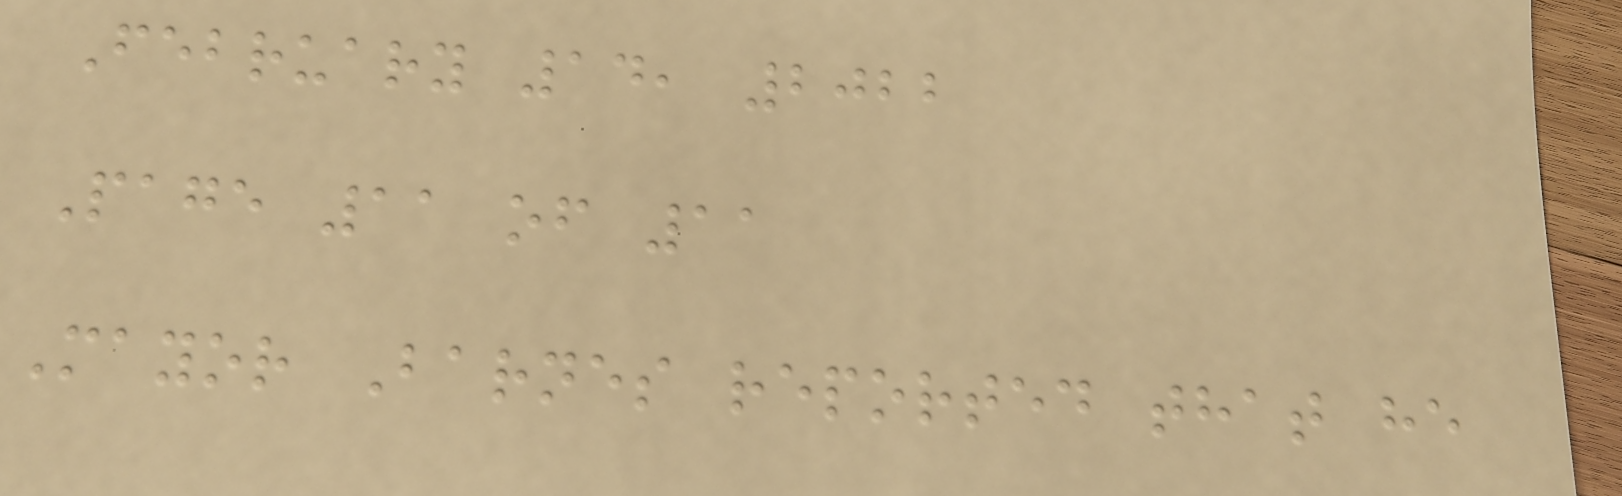February 14, 2022
Page 11 of 11
Mayor Barnes reported that he
